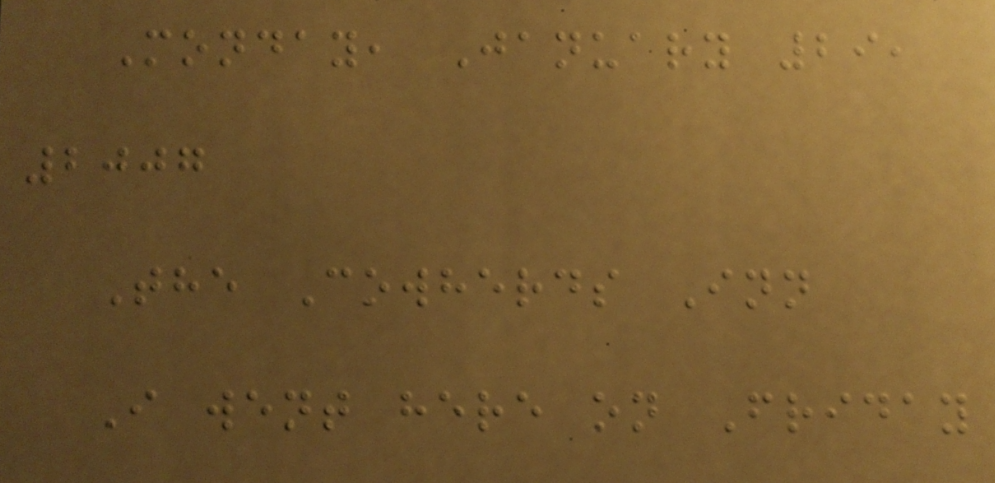Monday, January 29,
2007
The Cowherds Inn
I went here on Friday
